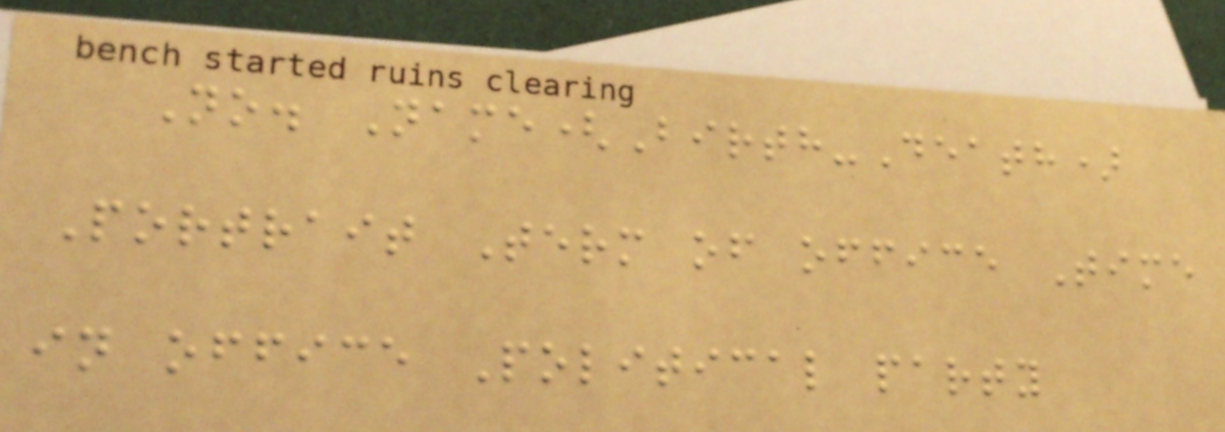No. Name(Birth-Death)
Portrait Term of office Time
in office Political party
